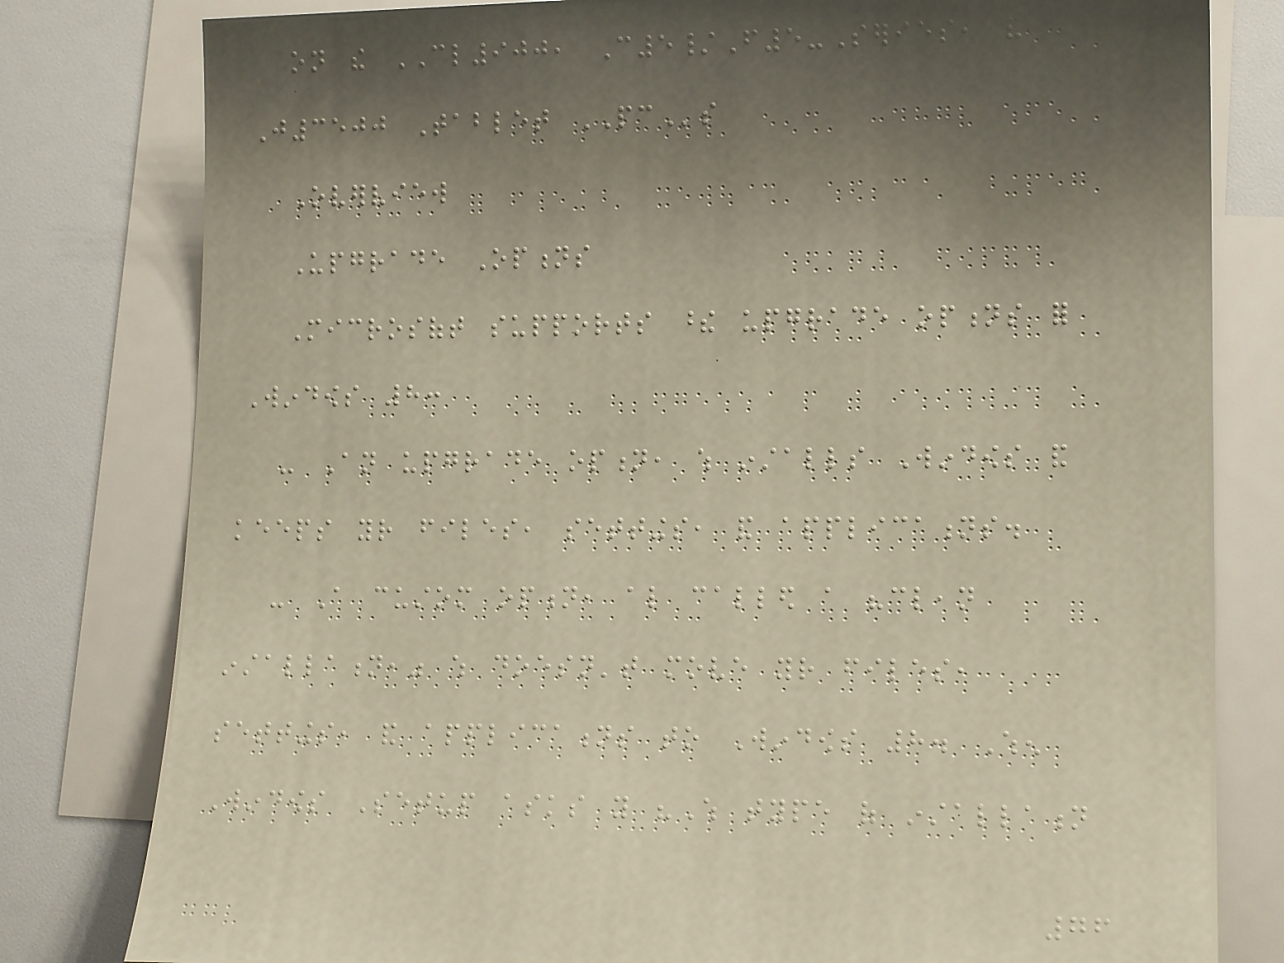on the CL900, C5/F5-Series, and
J3500 Tablet PCs
Overview
Upgrade Options
Microsoft supports these upgrade options for
Windows 8:
- An upgrade option, which installs Windows and
keeps your files, settings, and applications.
- A custom option, also called a "clean
installation," which doesn't move your files,
settings, and applications to Windows 8. When
Windows Setup asks you "Which type of installation
76
